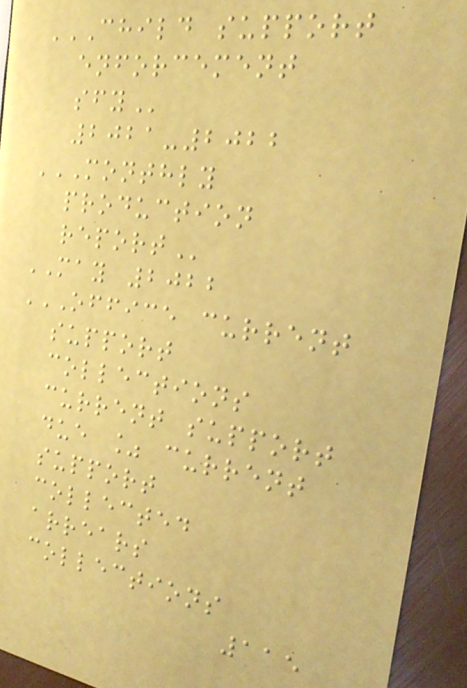CHILD SUPPORT
ENFORCEMENT
SFY
2021-2022
MONTHLY
PRODUCTION
REPORT
MAY 2022
OFFICE CURRENT
SUPPORT
COLLECTIONS
CURRENT SUPPORT
DUE % CURRENT
SUPPORT
COLLECTED
ARREARS
COLLECTIONS
115
